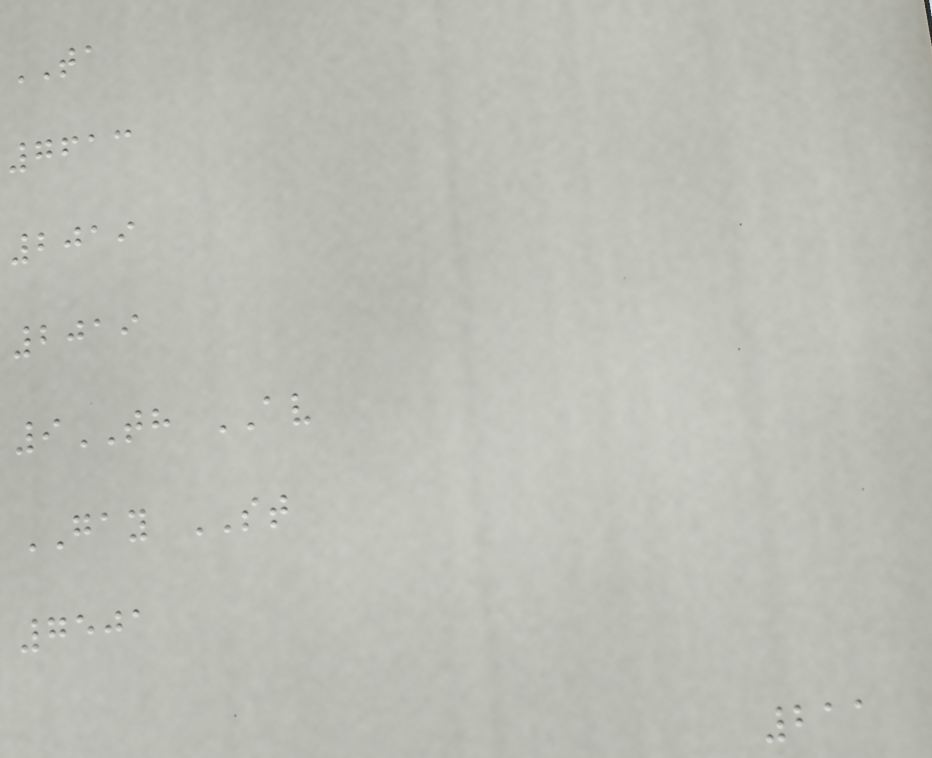TA
7613
2019
2019
9TH AV
GAY ST
7501
211
